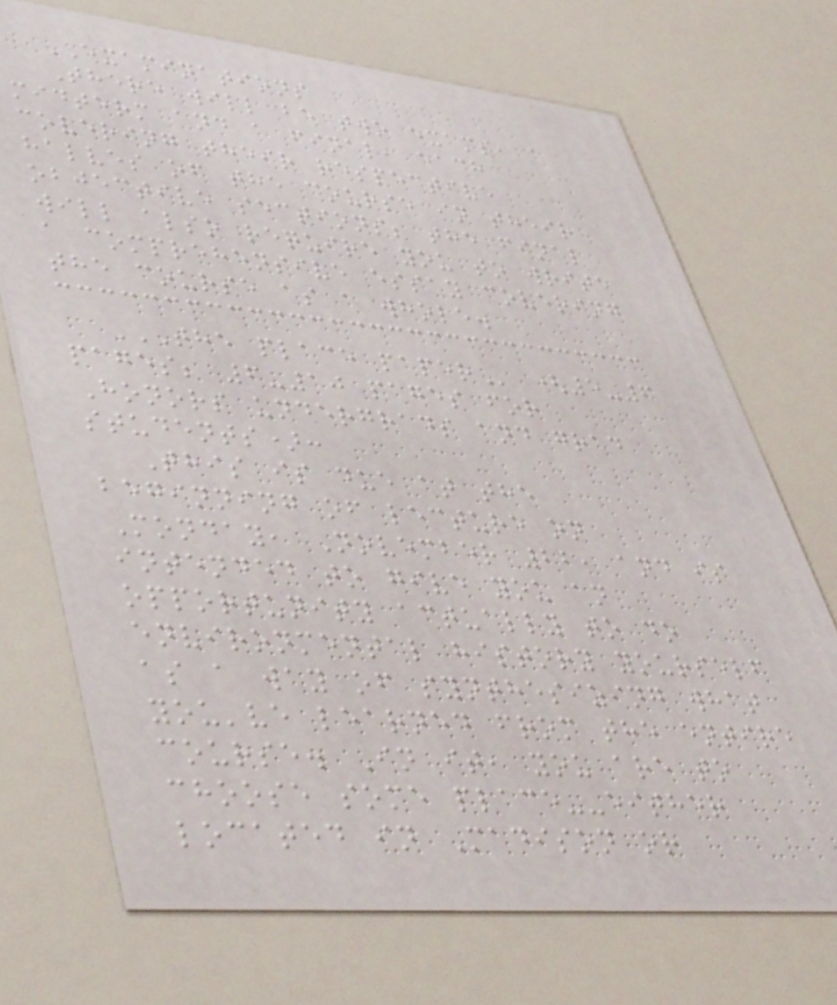EXAMINATIONS
There will be two exams, a
midterm and a final, each
covering their respective
halves of the course in their
objective sections; the final
will also require you to write
a comprehensive essay covering
the course as a whole.
THE PLACE PAPER (5-6
pages; 6-10 pages for
Honors undergrads and grad
students):
This is due at the
beginning of lecture on
Monday, November 22, and is
intended to give you an
opportunity actually to do
environmental history yourself
as a way of synthesizing what
you've learned from the entire
course. In it, you are to
choose some place--either
located in Madison or
